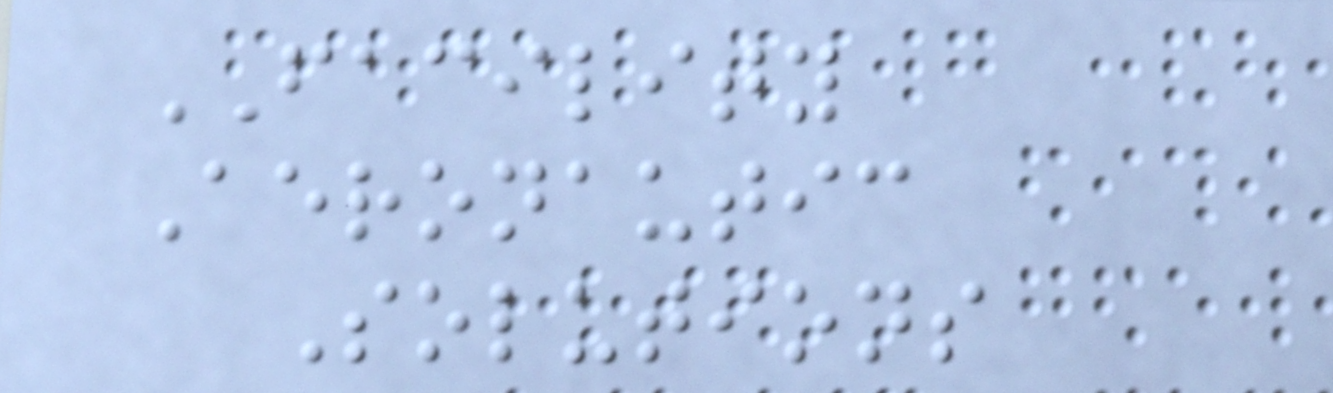FACILITY
Aeronautic
Solutions
